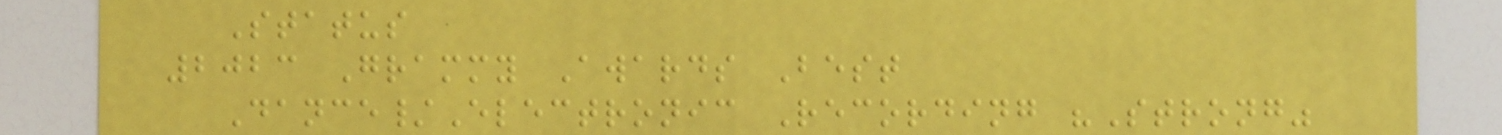Status
2023 Grammy Awards Best
Dance/Electronic Recording "Strong"
